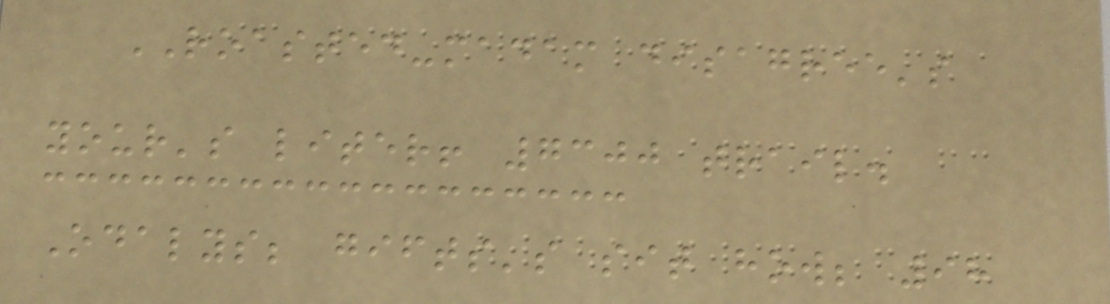ROASTED-madam disagree's
your's liter! 7300 trail.
Odalys; gifts's sit how; 98
